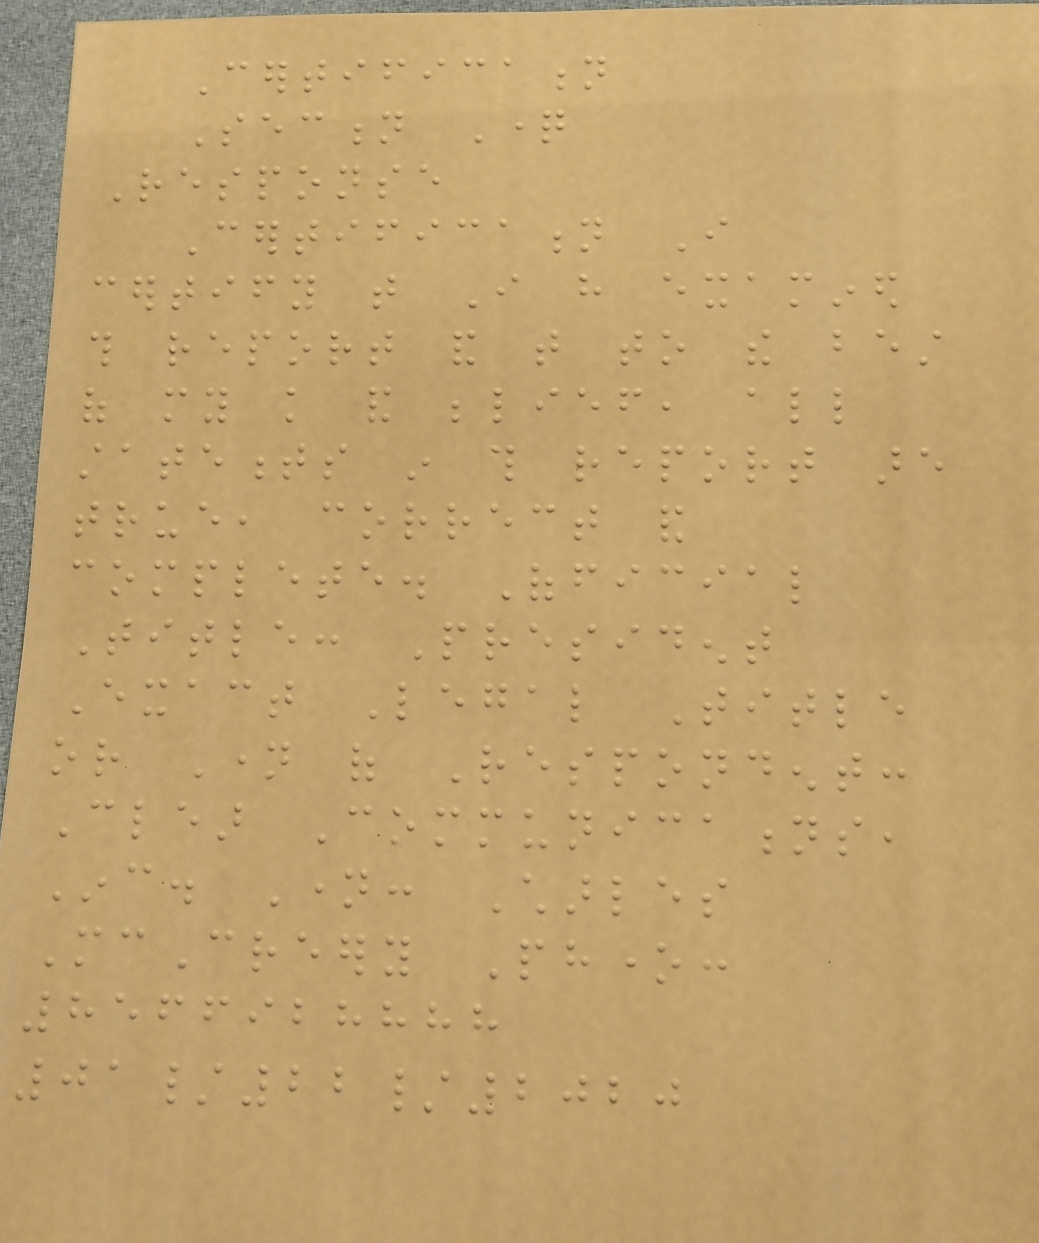Certification
Section Question
Response
Certification I
certify that I have examined
this report and that to the best
of my knowledge and belief, all
statements in this report are
true, correct and
complete. Official
Title: President
Exact Legal Title
or Name of Respondent:
Clear Communications,
Inc. Name: Charles
McCreery Phone:
8566928888
01/22/2020
